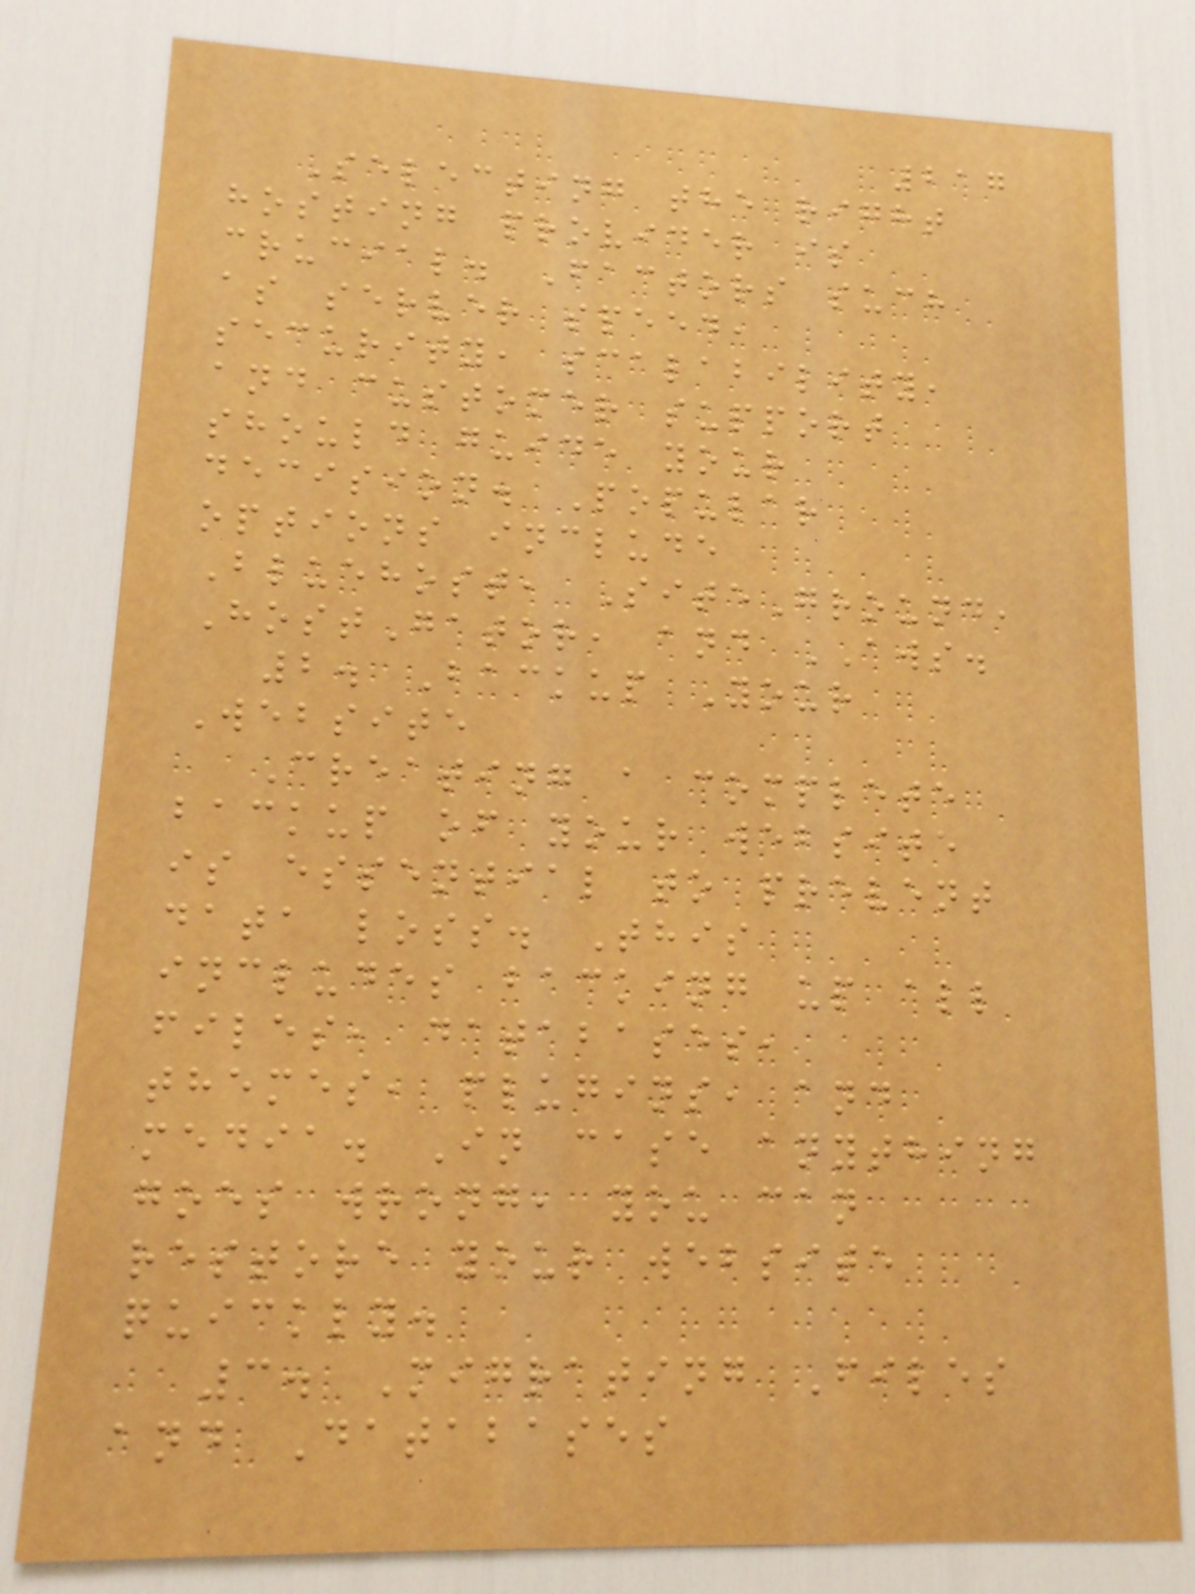217
Selecting the right
hosting provider is
crucial. Factors such
as server speed,
security, scalability,
and customer support
should guide your
decision. Popular
options include
Bluehost, SiteGround,
HostGator, and AWS.
2. Backup Your
Website
Creating a complete
backup of your website
is essential to prevent
data loss. This
includes backing up all
files, databases,
themes, plugins, and
media. In case anything
goes wrong, you can
restore your website
quickly.
3. Migrating Files
and Databases
